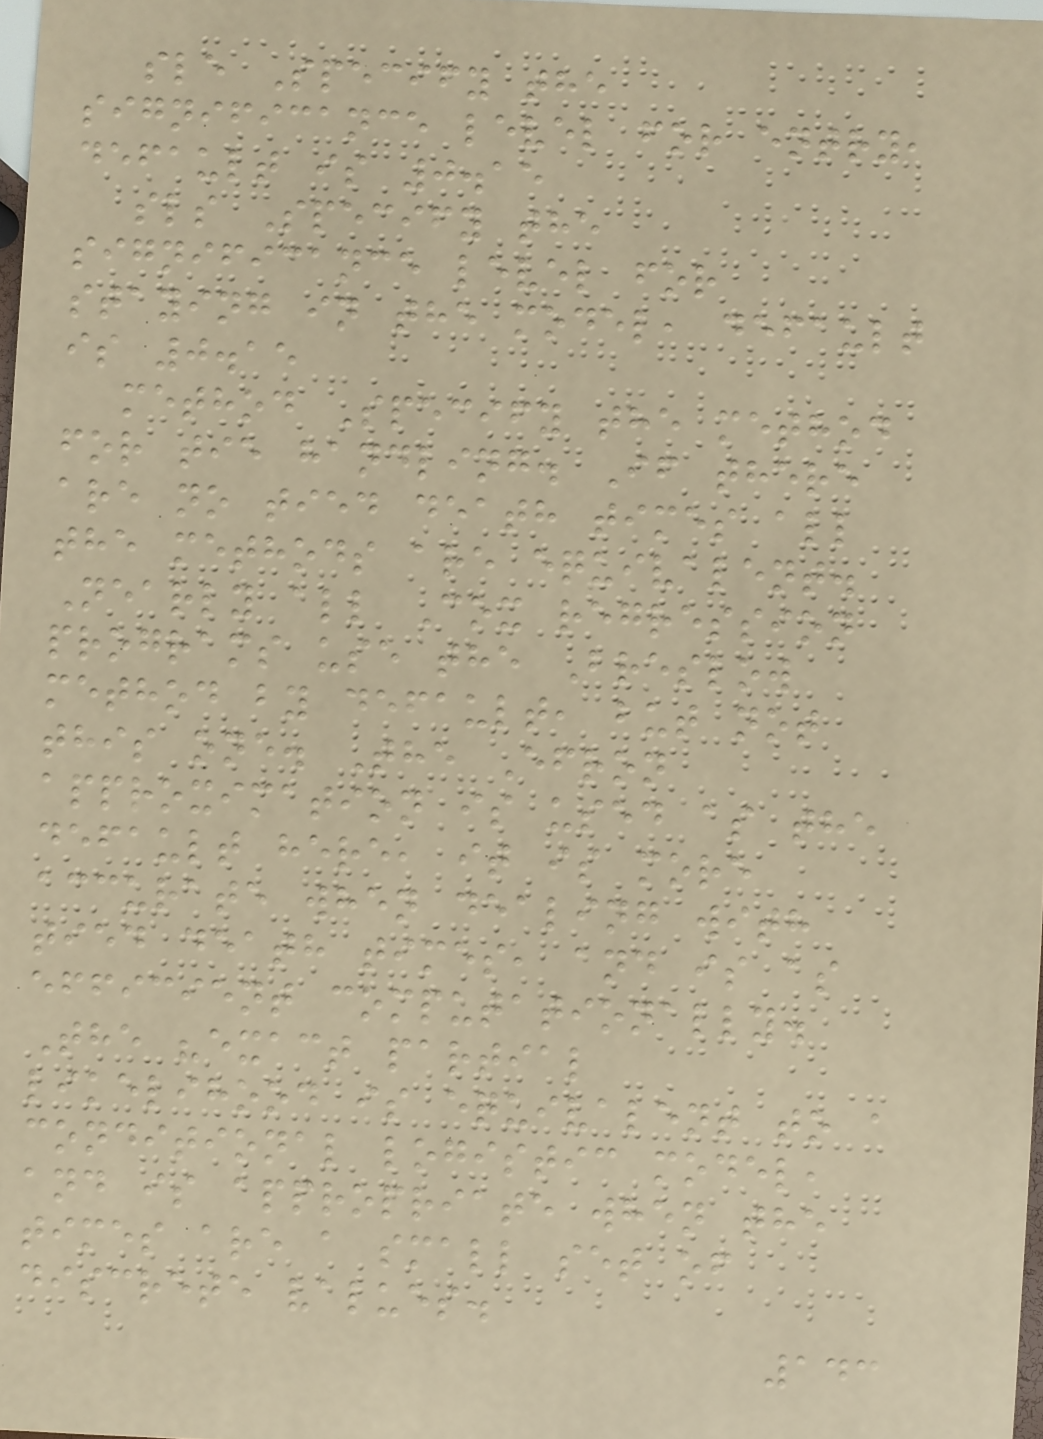sle Specify the
significance level for entry,
default is 0.15
sls Specify the
significance level for
staying in the model, default
is 0.15
method Specify the method
for tie handling. If there
are no tied death times all
the methods are equivalent.
Nearly all Cox regression
programs use the Breslow
method by default, but not
this one. The Efron
approximation is used as the
default here, it is more
accurate when dealing with
tied death times, and is as
efficient computationally.
The "exact partial
likelihood is equivalent to a
conditional logistic model,
and is appropriate when the
times are a small set of
discrete values.
143
